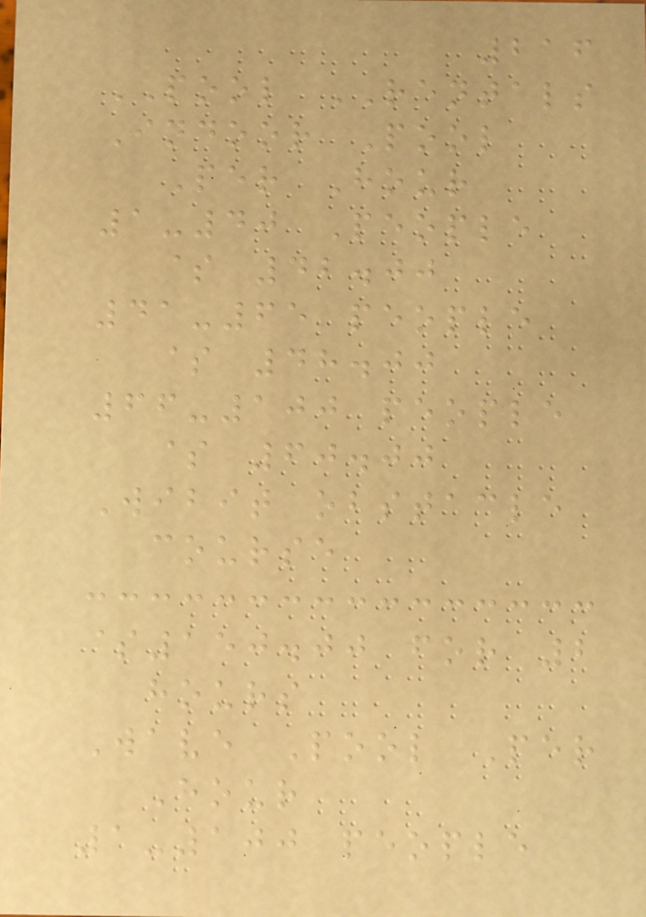216
POOL RENTALS
Indoor Pool
Per Hour
1-40 People
$ 42.00
41-65 people
$ 48.00
66-100 people
$ 60.00
Wibit obstacle
course
$150.00 for 2
hours
Wave Pool Per
Hour
1-100 people
